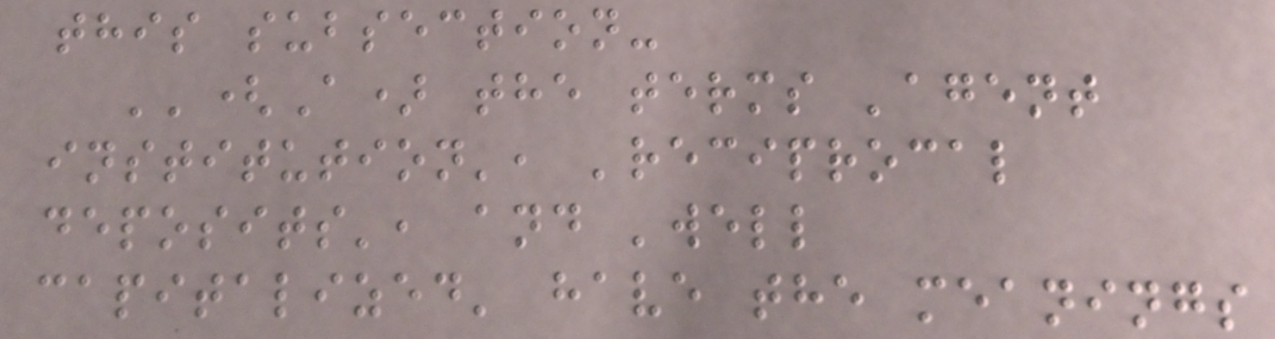this subsection-
''(A) the terms 'agent
institution', 'reciprocal
deposits', and 'well
capitalized' have the meanings
